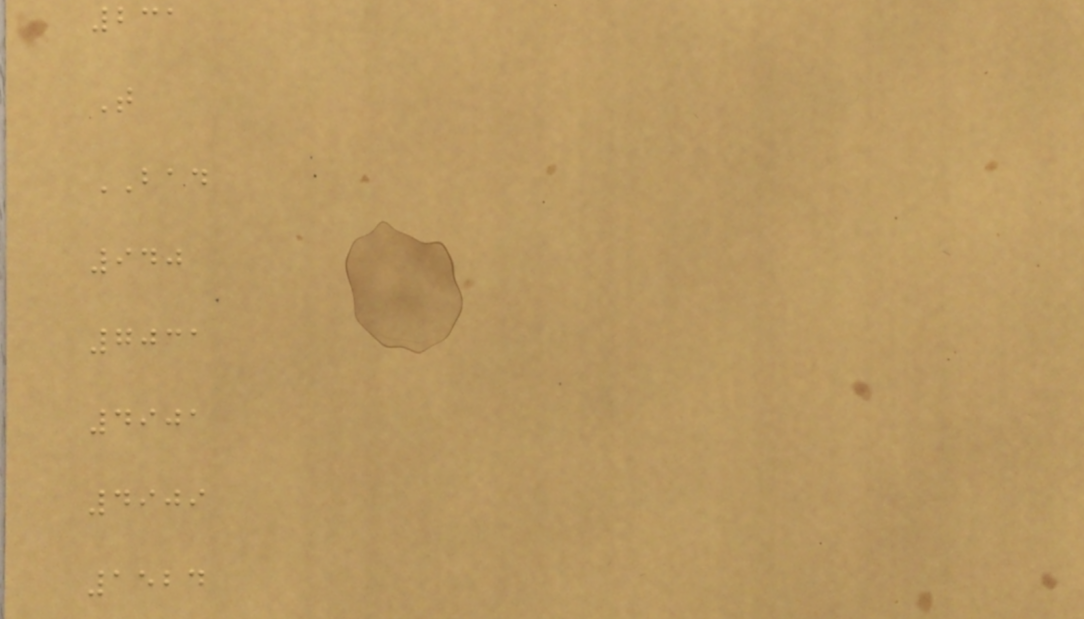231
T
BAD
940
7031
4901
4909
1524
